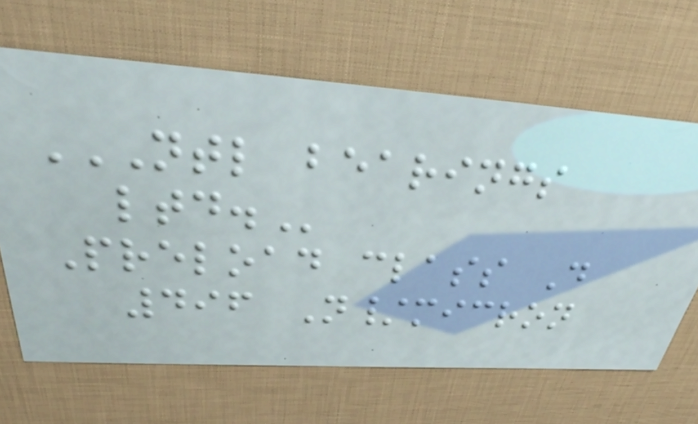NTL BEARINGS
LTD.
Preload class D
496 N/micron
